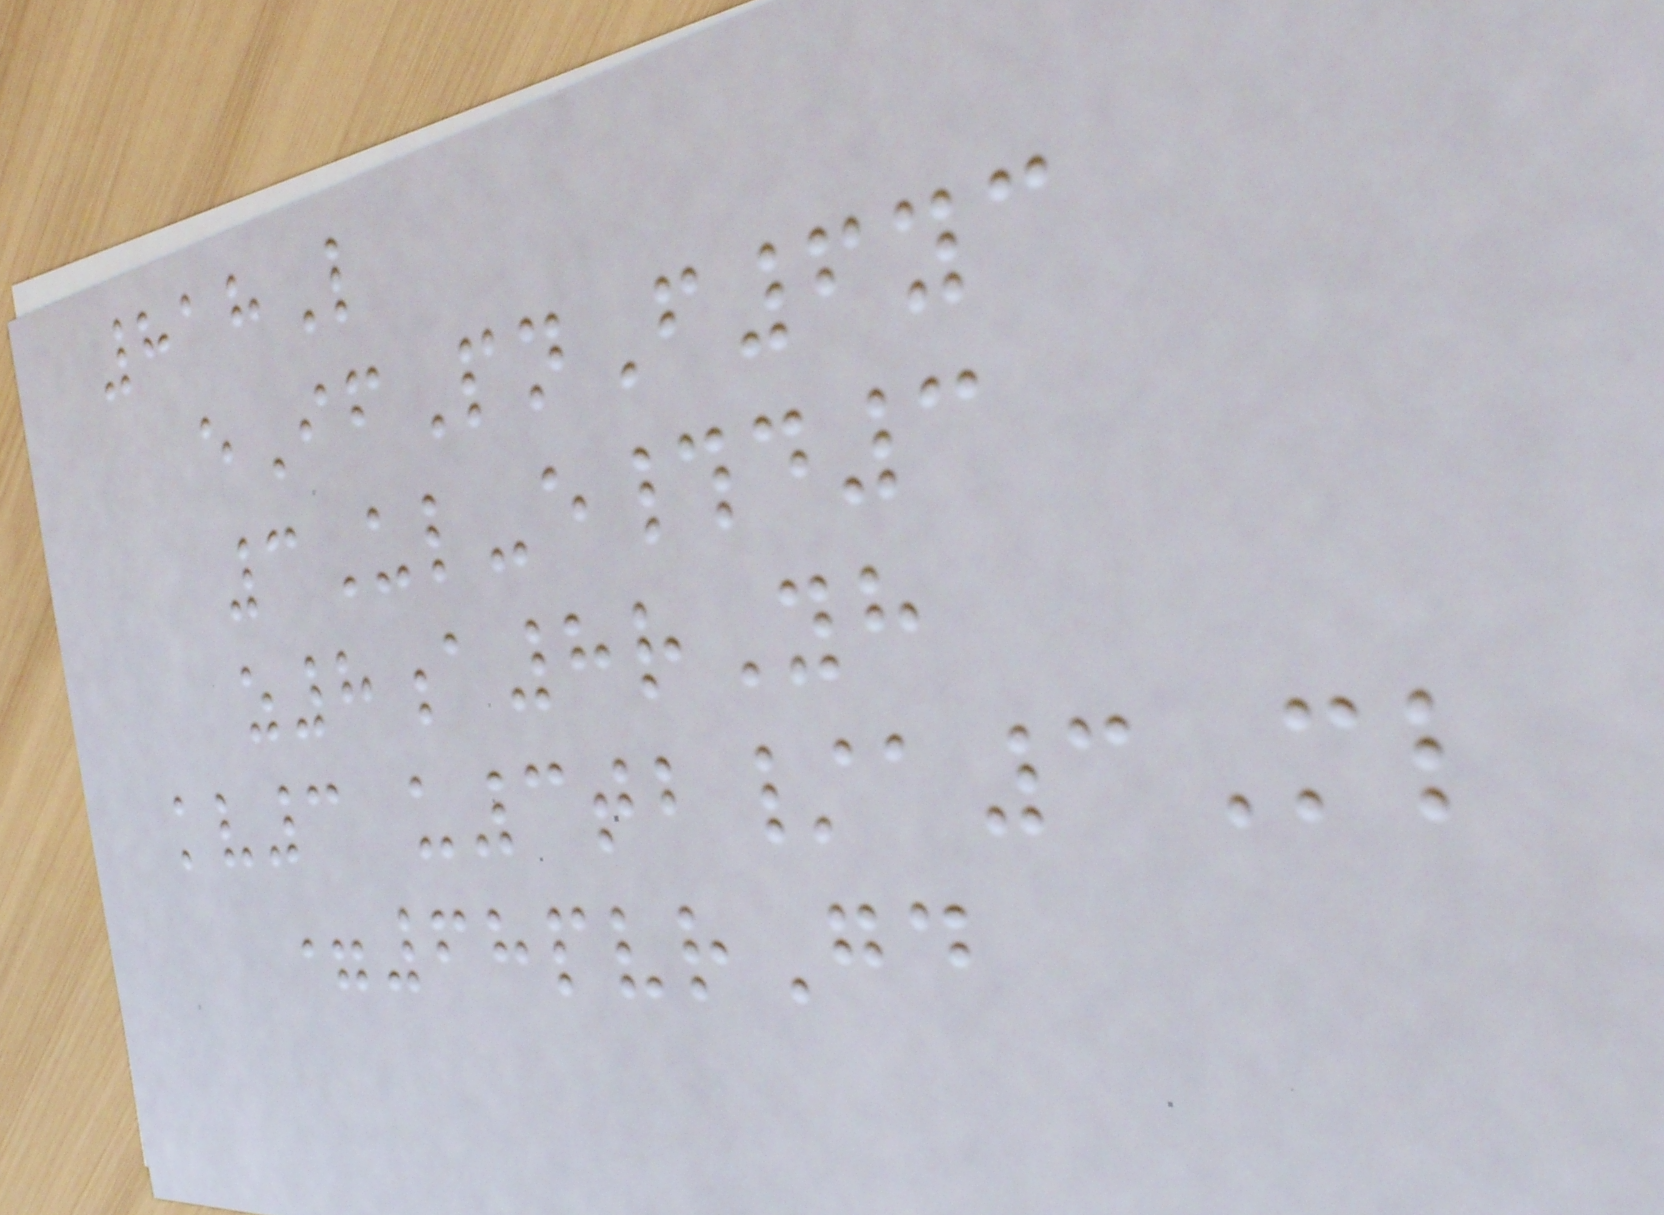818L
eIfPnF6yc
3Ul-e#d3
z8a8rYh
kv3 u3tb/a3Ml
=68pvrGd
